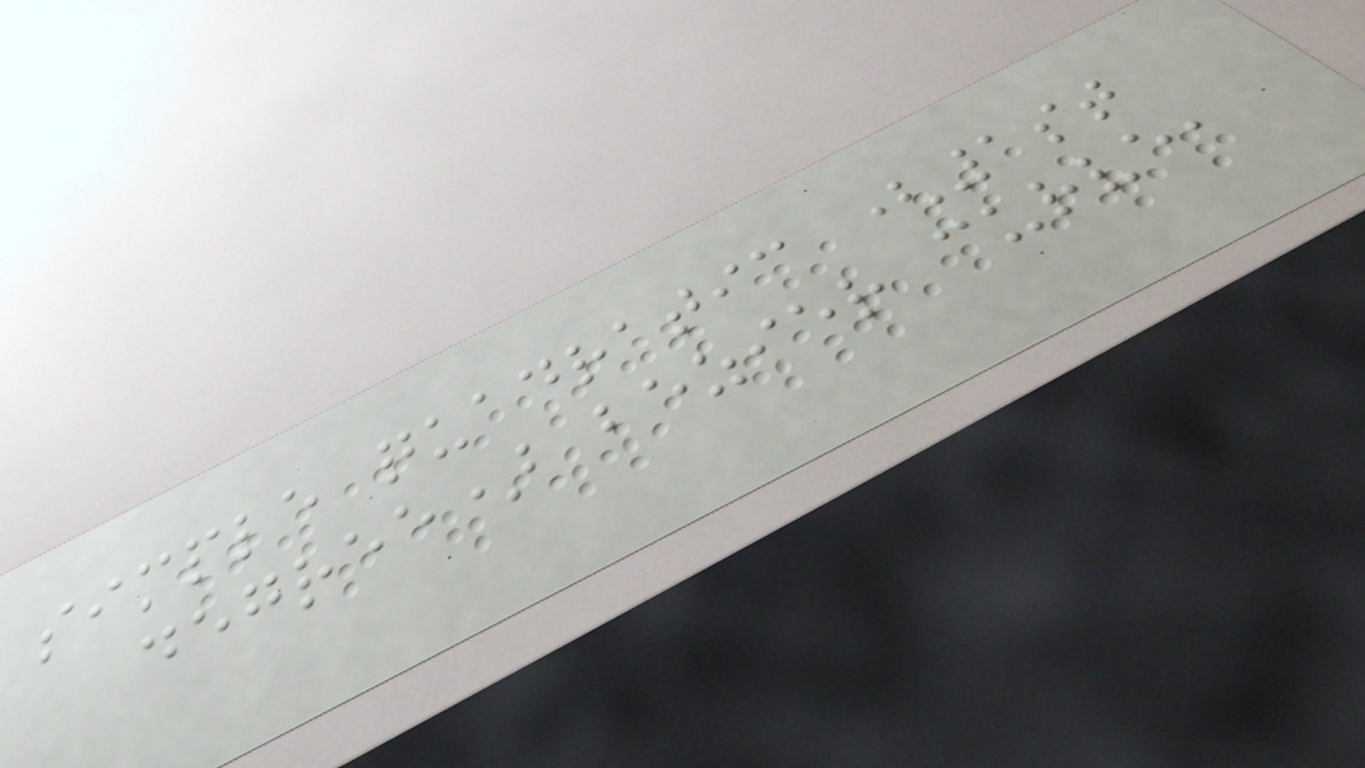simple quadratic (1st
degree) bezier curve,
